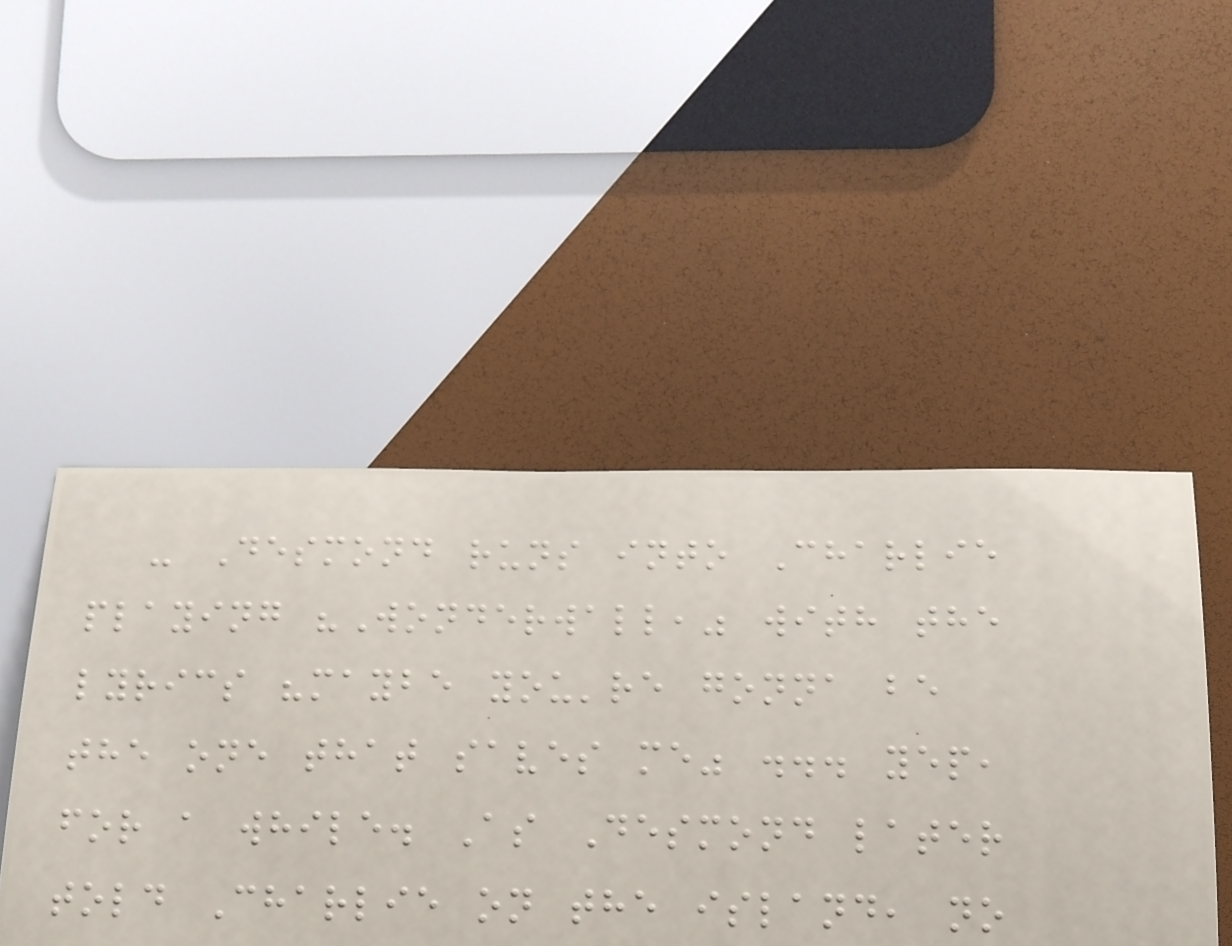- Desmond runs into Charlie
playing "Wonderwall," with the
lyrics "maybe you're gonna be
the one that saves me" ... yep,
for a while. As Desmond later
told Charlie on the island, no
